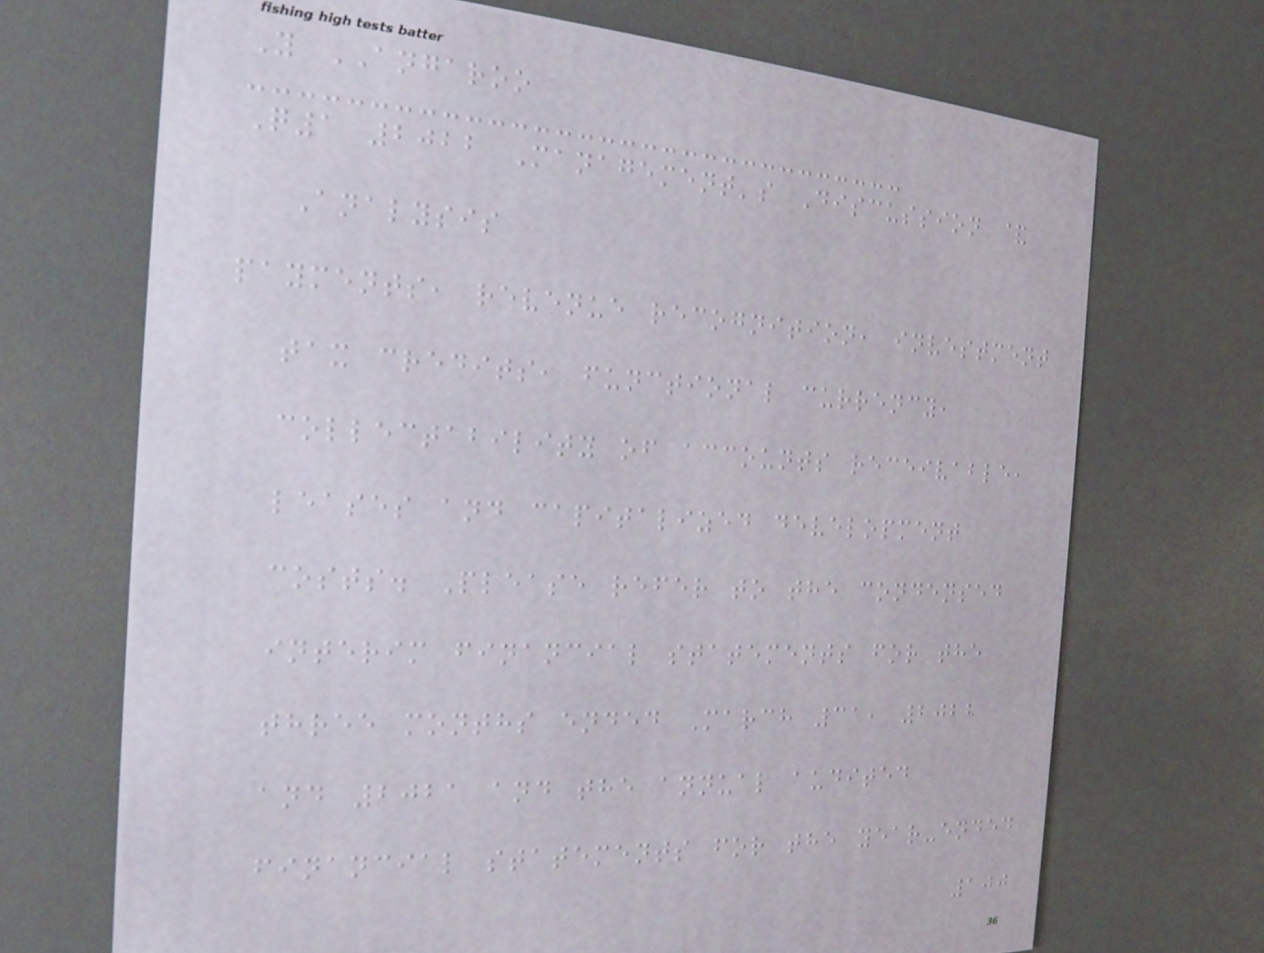Y ANGAROO
Q1 2022 Management's Discussion &
Analysis
payments, revenue recognition, investment
tax credits, functional currency,
collectability of accounts receivable,
leases and capitalized development
costs. Please refer to the condensed
interim financial statements for the
three months ended March 31, 2022
and 2021 and the annual audited
financial statements for the year-ended
100
